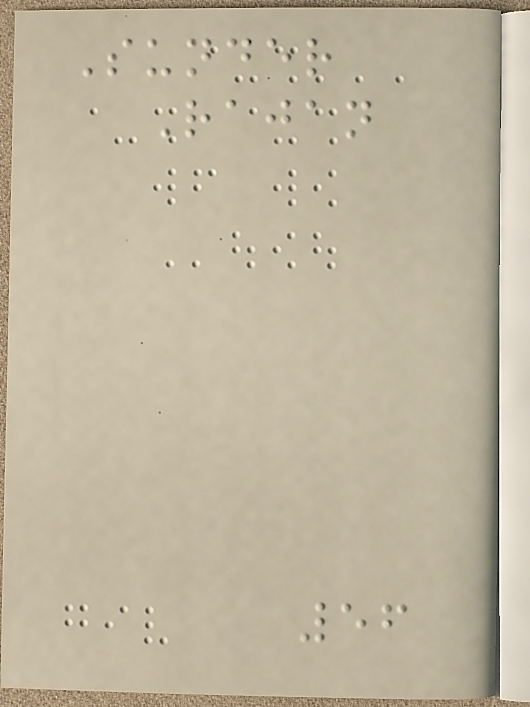Sunder
Rajan
56
